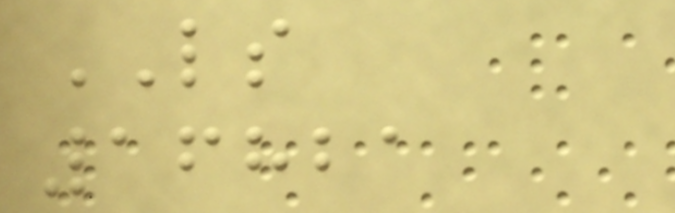LS
16821
